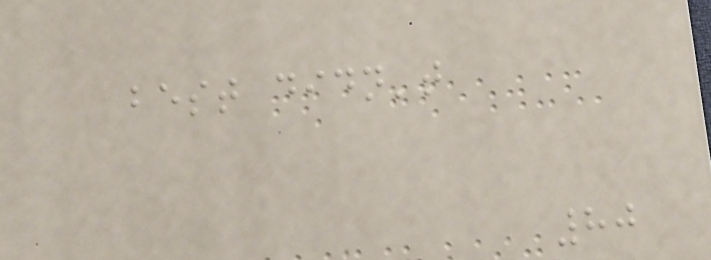best didn't
80
